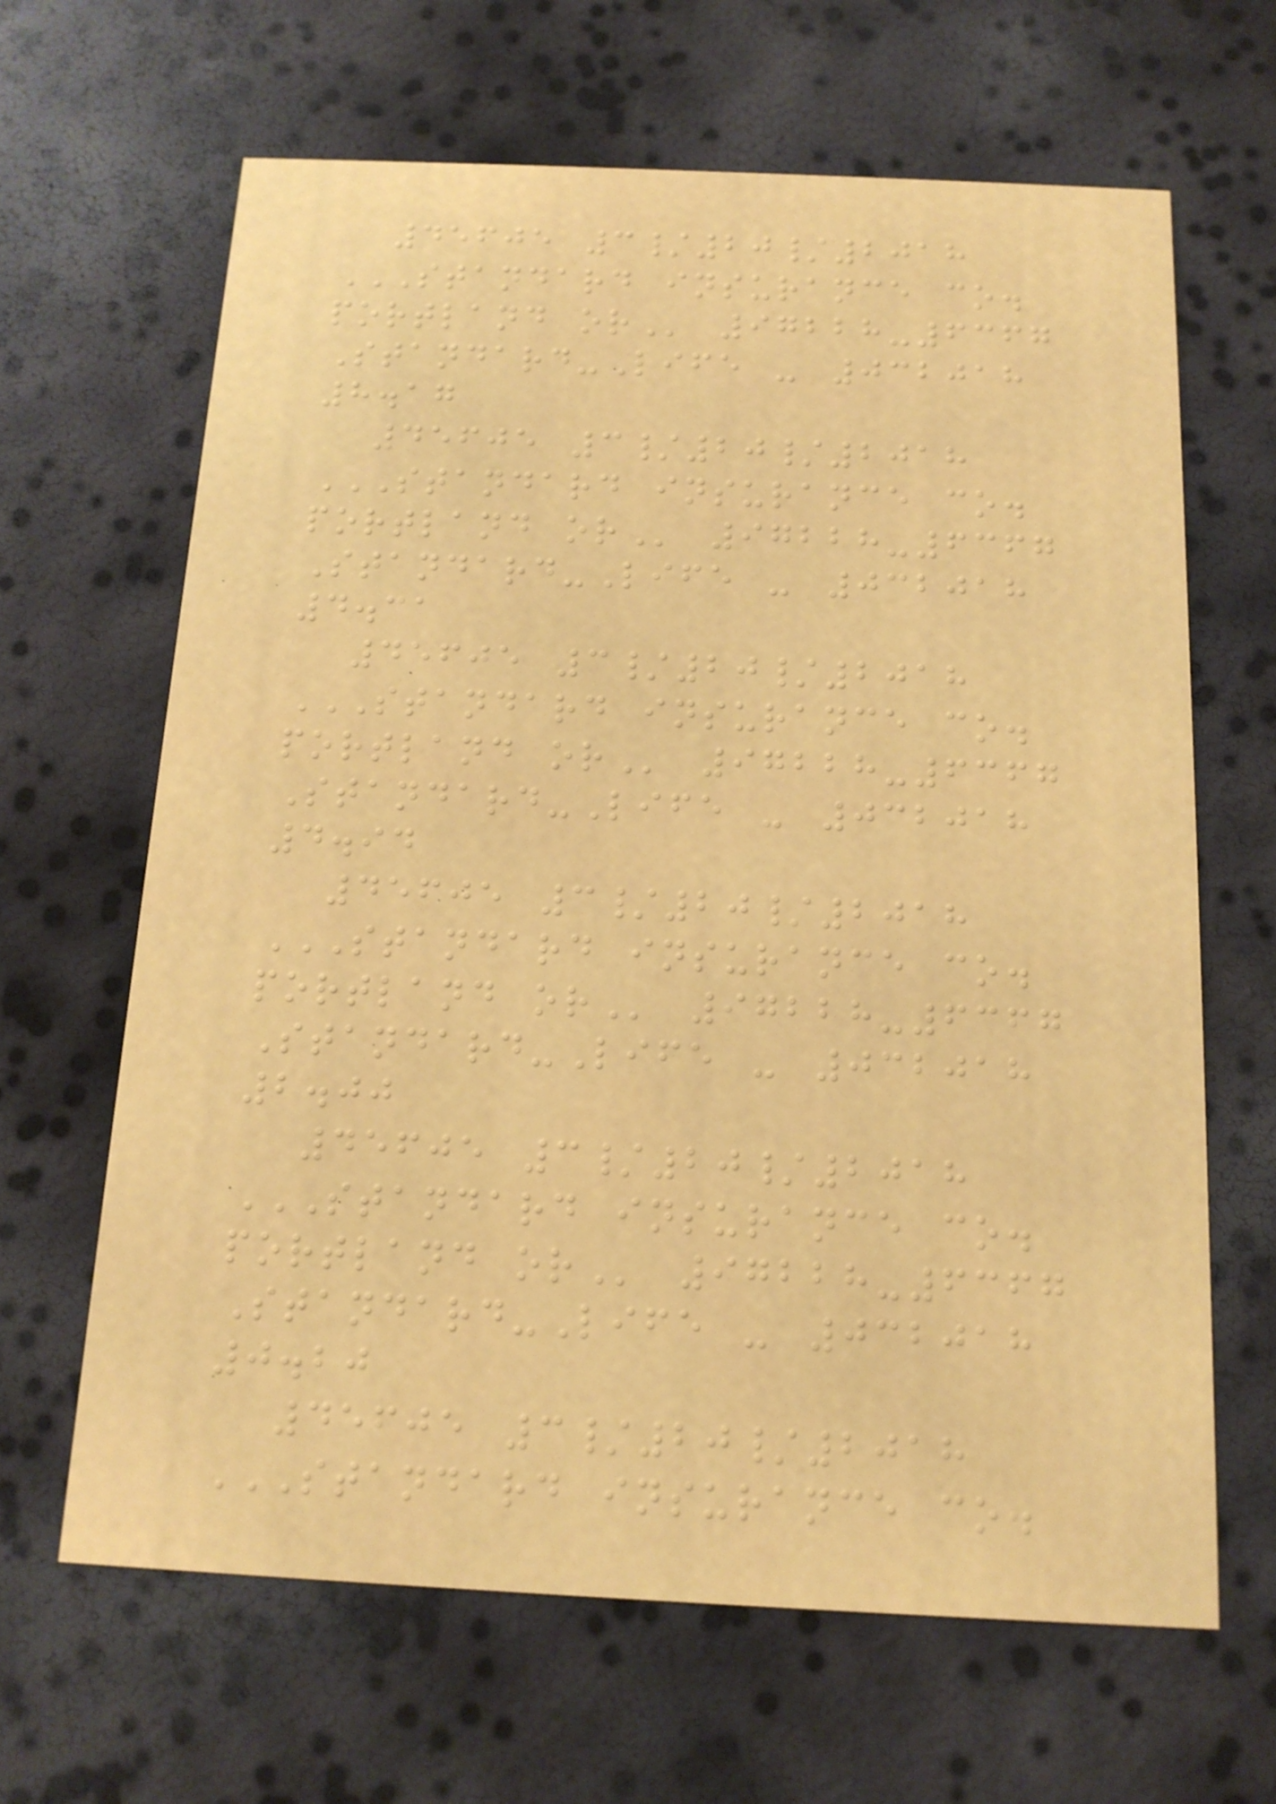45605 3/20/2018
STANDARD INSURANCE CO.
PORTLAND OR 97228-6367
Standard-Life - 032018
8.17
45605 3/20/2018
STANDARD INSURANCE CO.
PORTLAND OR 97228-6367
Standard-Life - 032018
4.31
45605 3/20/2018
STANDARD INSURANCE CO.
PORTLAND OR 97228-6367
Standard-Life - 032018
4.94
45605 3/20/2018
STANDARD INSURANCE CO.
PORTLAND OR 97228-6367
Standard-Life - 032018
2.00
45605 3/20/2018
STANDARD INSURANCE CO.
PORTLAND OR 97228-6367
Standard-Life - 032018
0.20
45605 3/20/2018
STANDARD INSURANCE CO.
